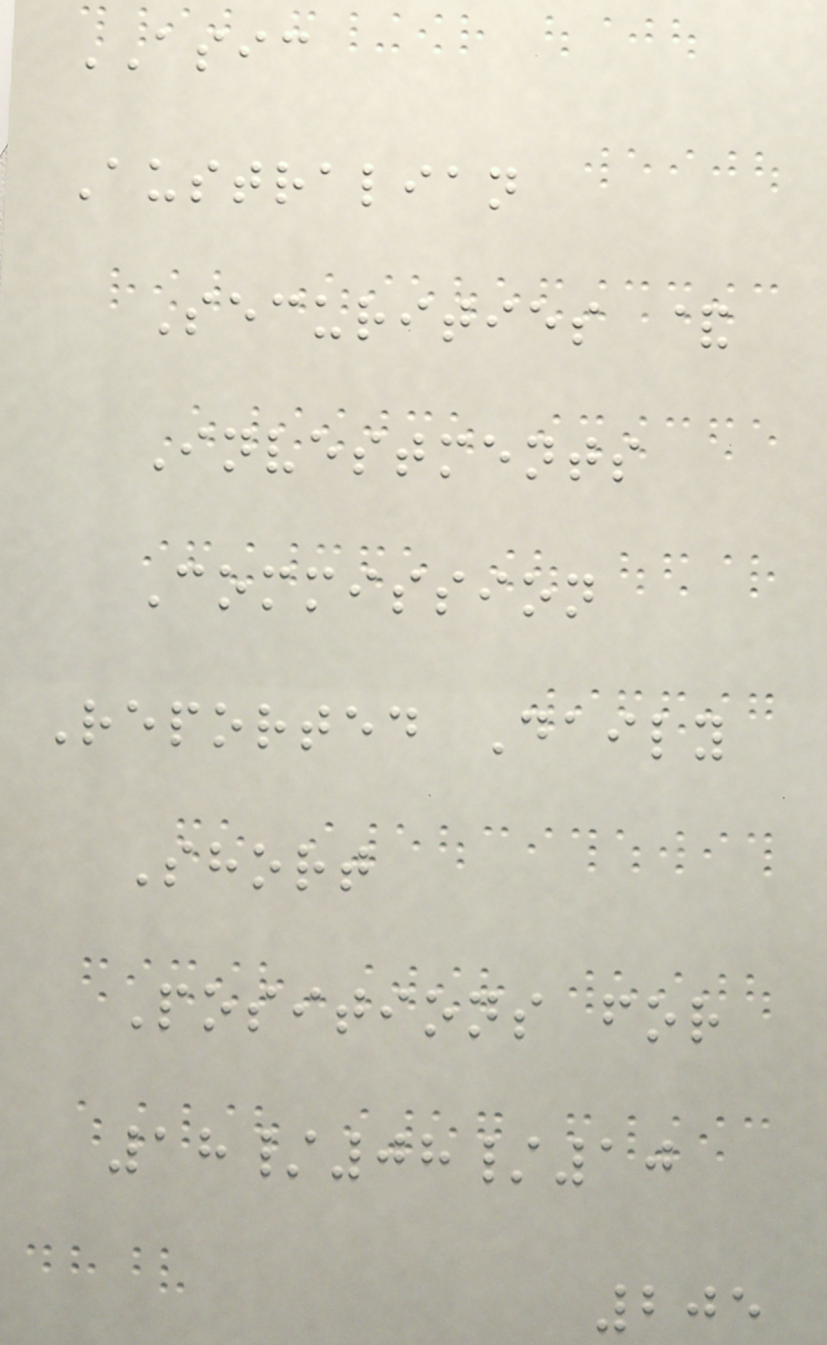ASIC
Australian
Securities &
Investments
Commission
Reported Daily
Short
Positions for
18/08/10
205
